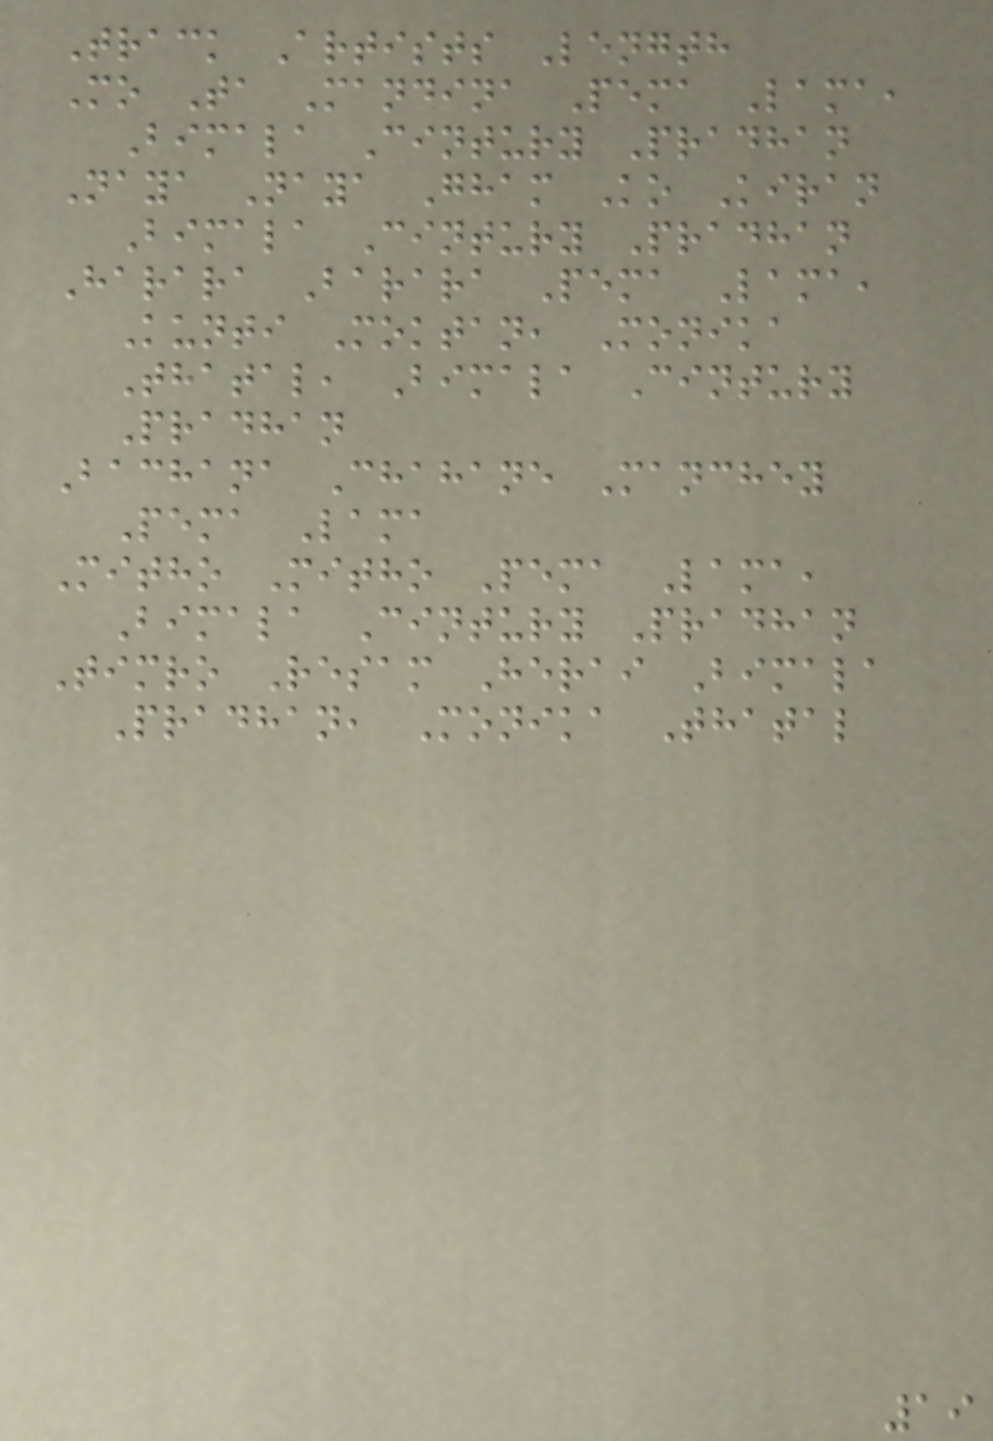Track Artists Length
Mo Ta Mandina Pema Lama,
Bimala Cintury Pradhan
Naya Naya Gham Ko Kiran
Bimala Cintury Pradhan
Harara Barara Pema Lama,
Kunti Moktan, Monika
Thatal, Bimala Cintury
Pradhan
Bachana Chahane Manchey
Pema Lama
Mitho Mitho Pema Lama,
Bimala Cintury Pradhan
Timro Resam Herai Bimala
Pradhan, Monika Thatal
19
